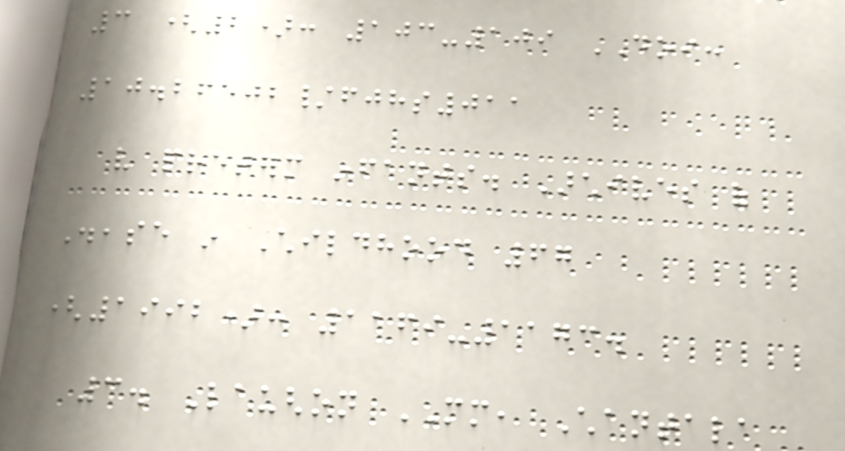3 (2): 103-109 DOI:
10.26502/fjhs011
very preterm infants. Archives of
Disease in Childhood 67
(1992): 1169-1173.
3. Laughon MM, Chantala
